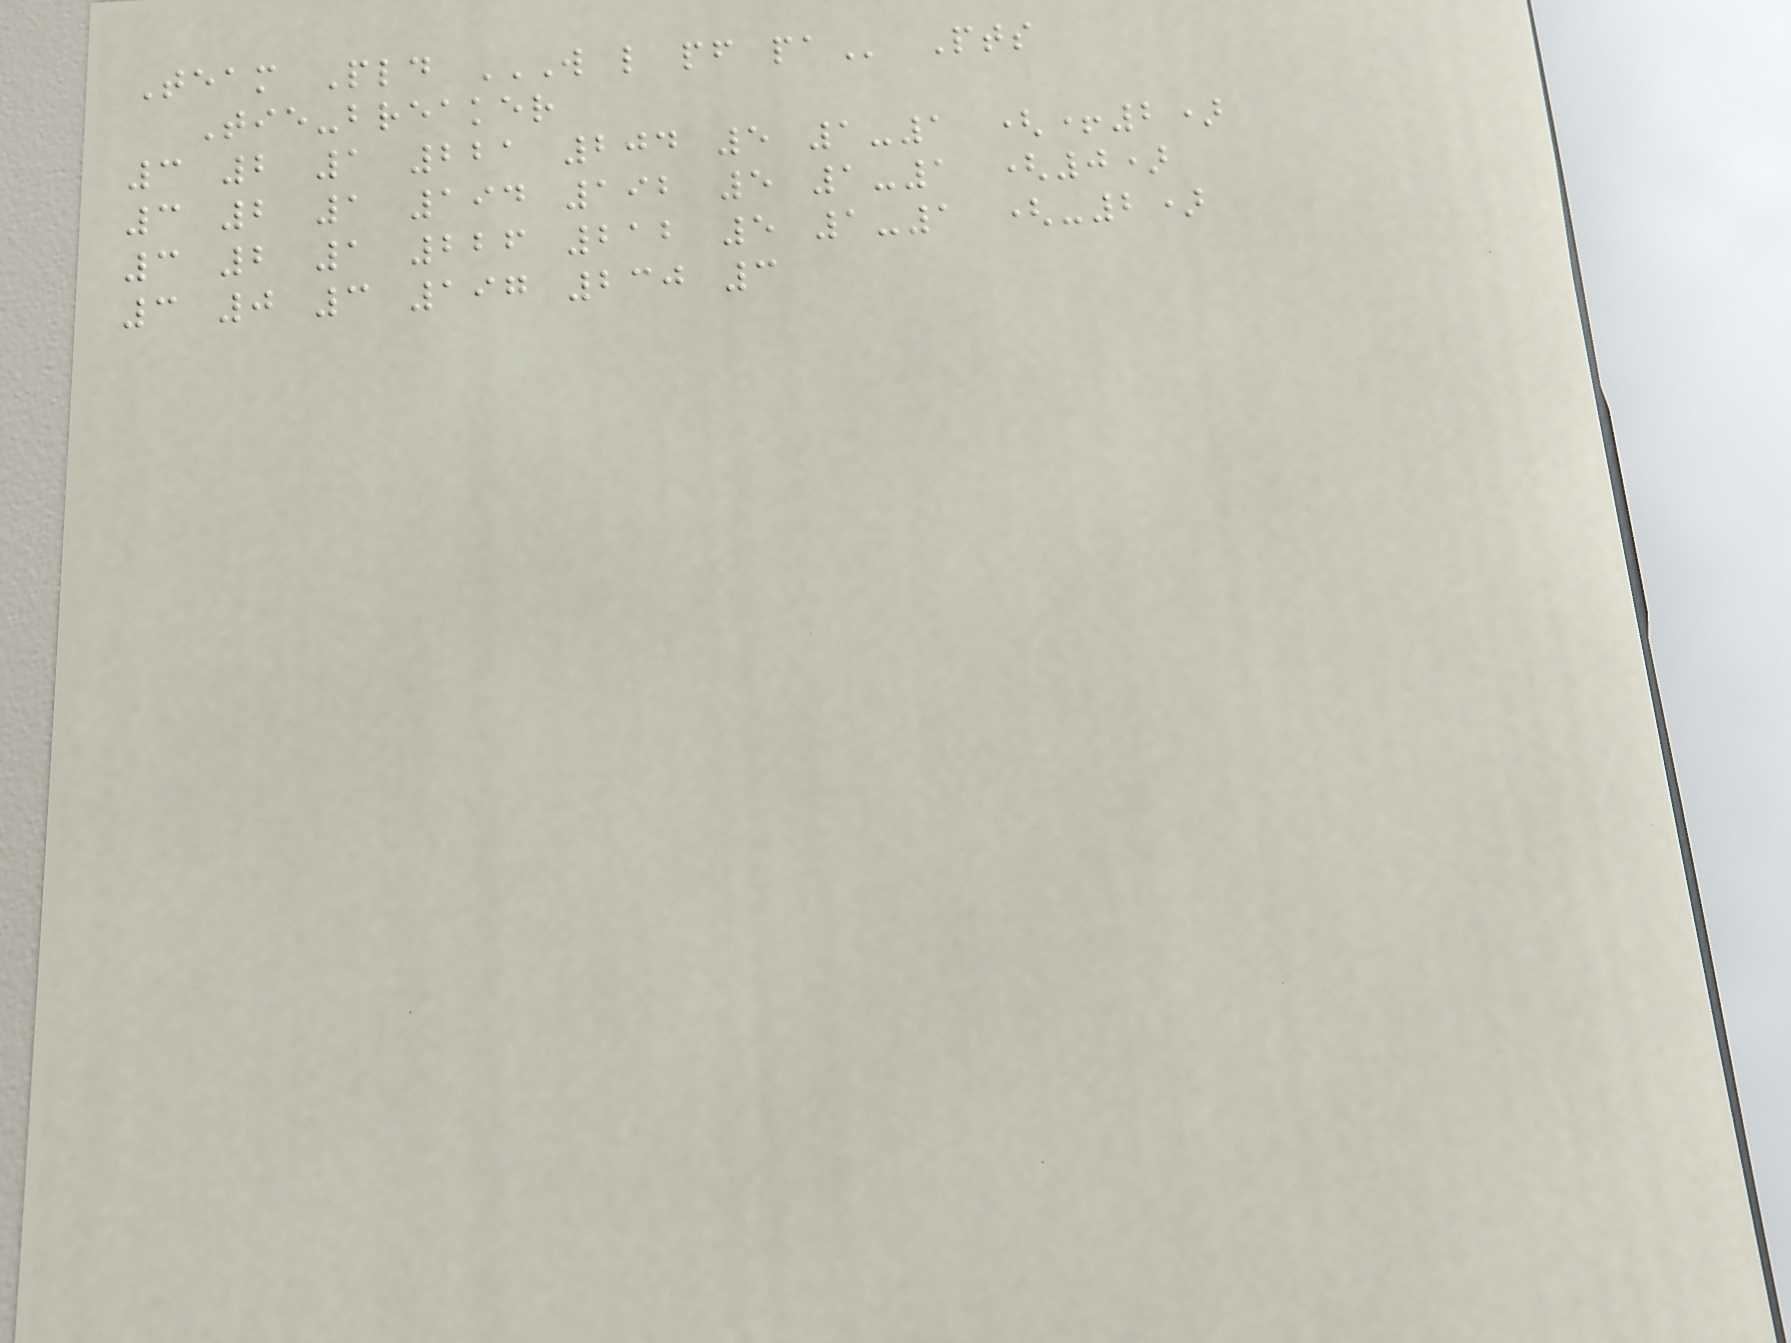Team Pld W L PF PA Pts
Tie-breaker
3 2 1 221 204 5 1-1 (+2)
3 2 1 194 192 5 1-1 (0)
3 2 1 226 212 5 1-1 (-2)
3 0 3 197 230 3
